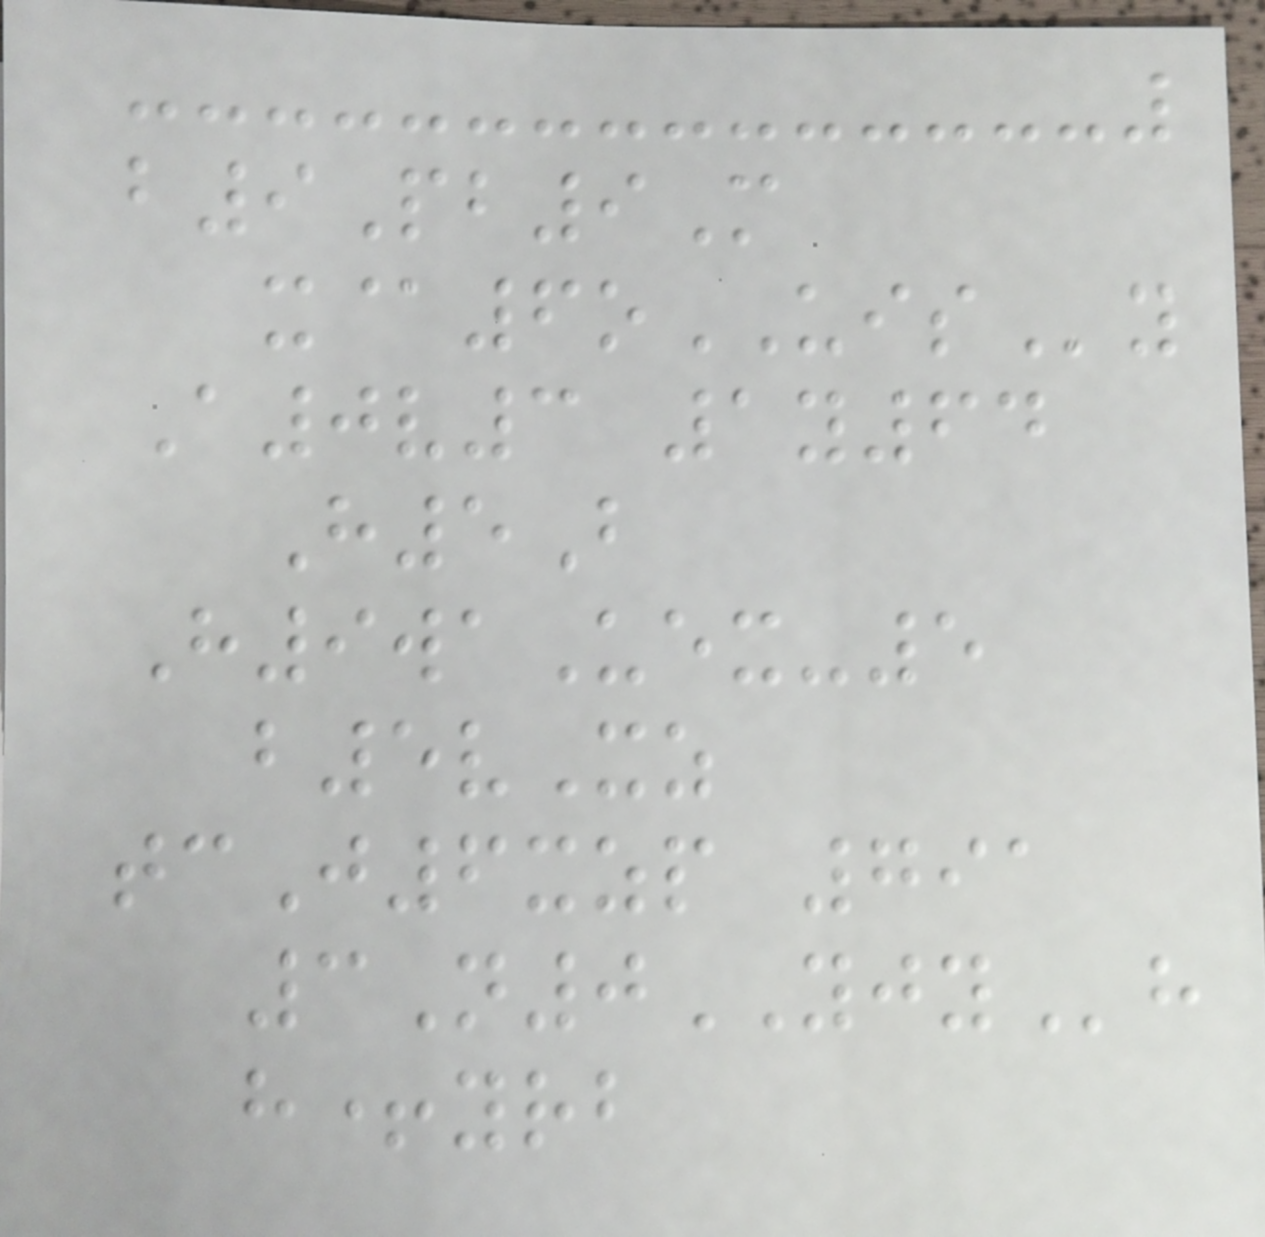b9Pb9M
x@6oUISy
A0v3 1y64
H5B
H9waUex-5
b5vXz
tcJ6xzp 791
3N0YJYh
h+yrb
